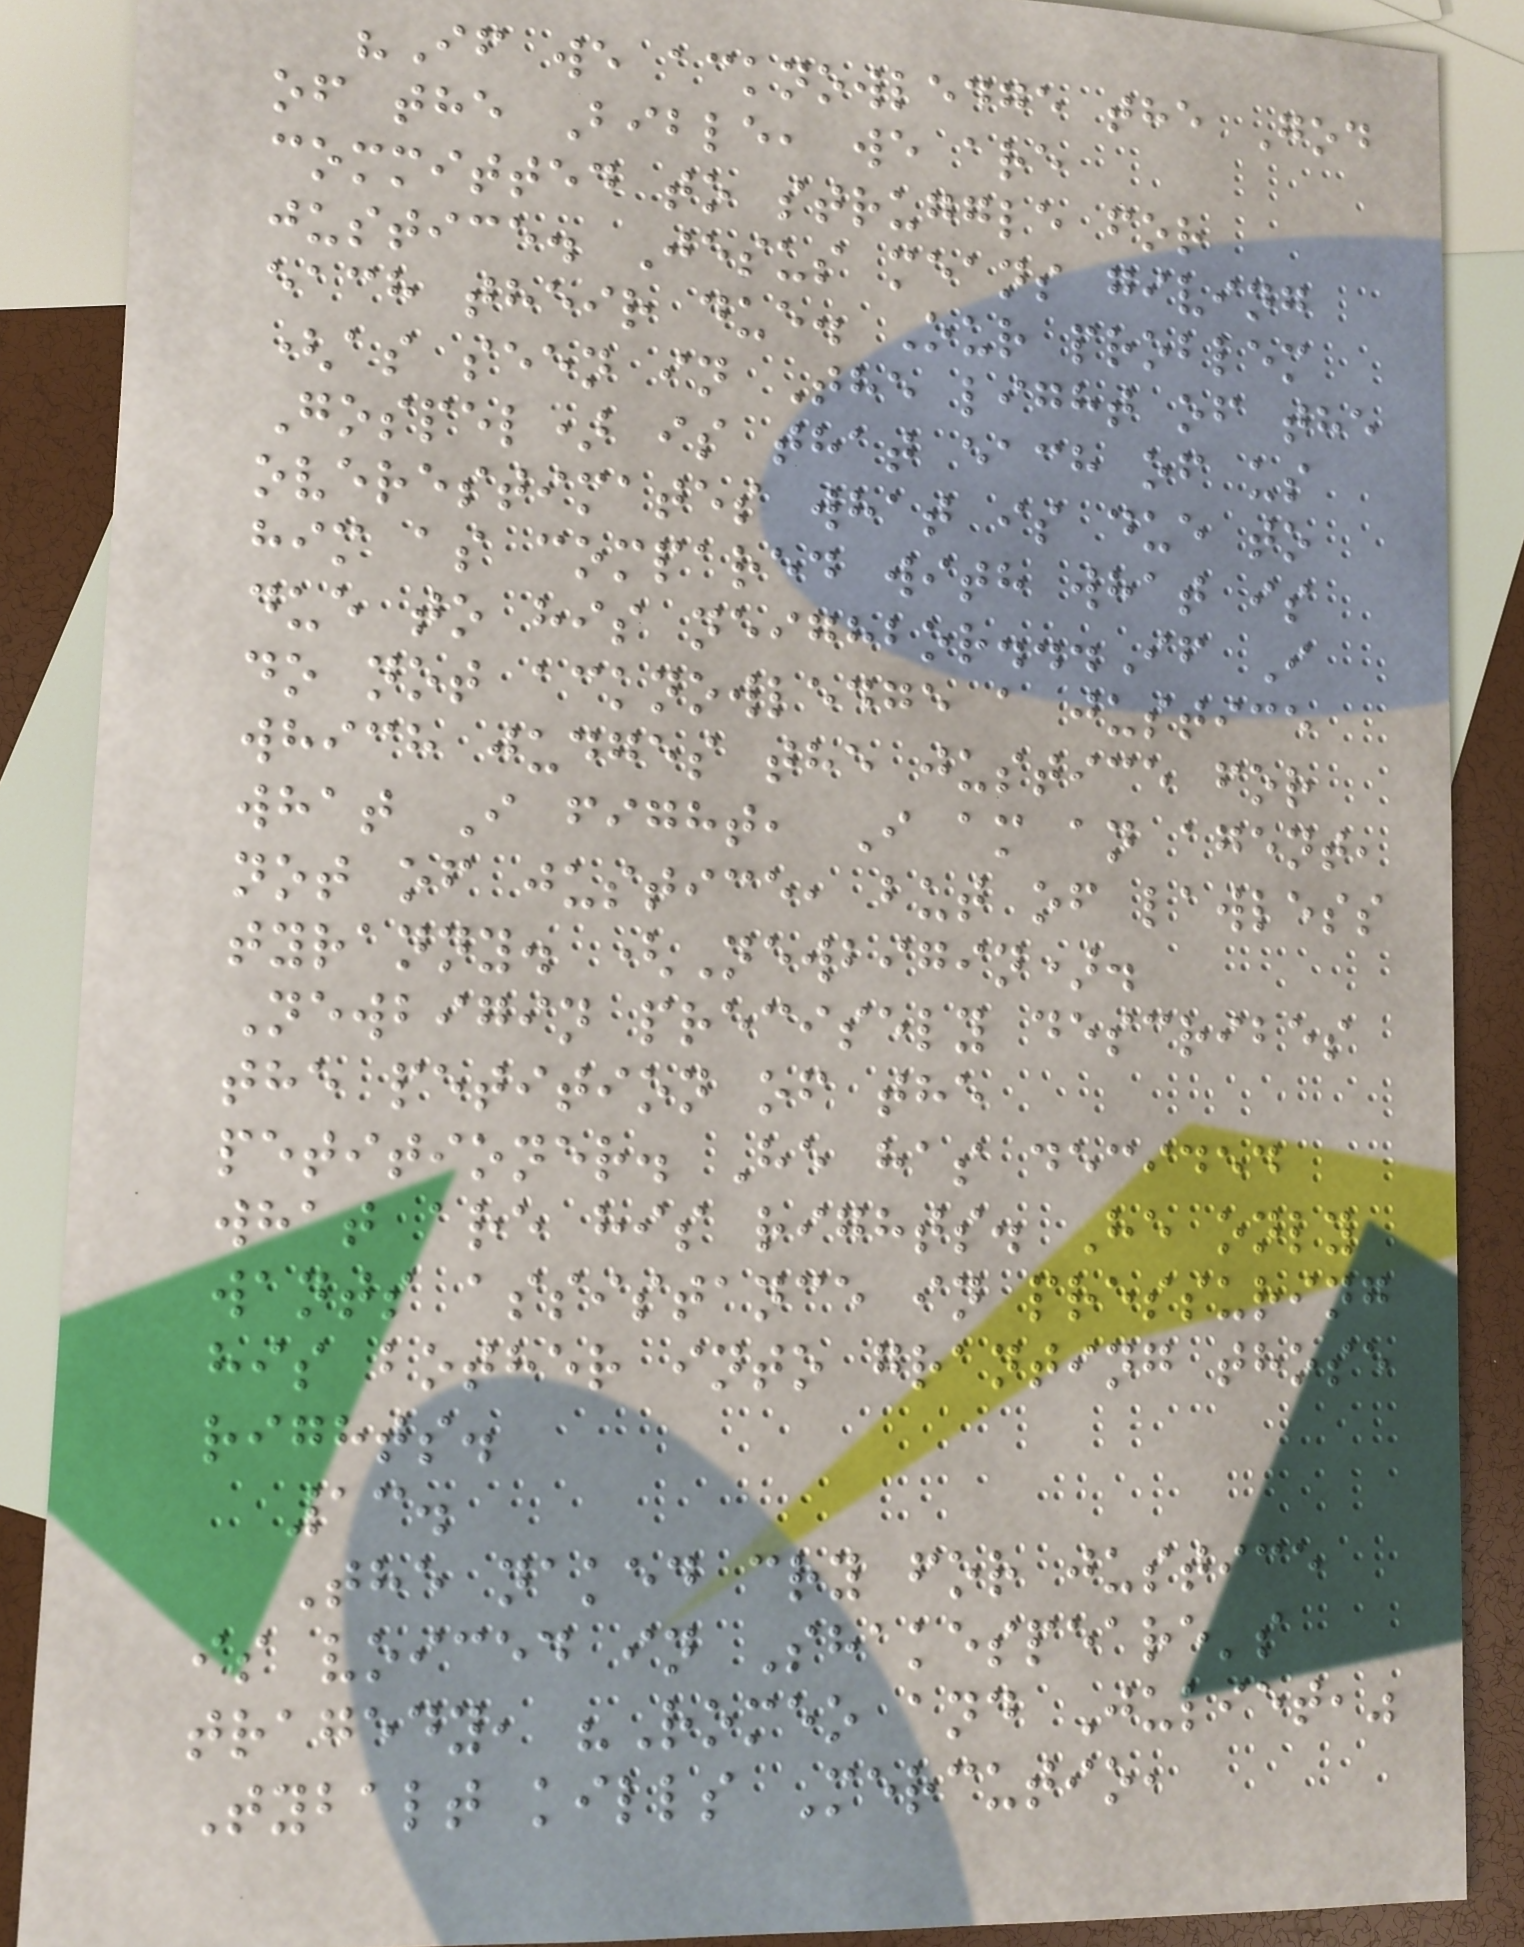"If we acknowledge the God
of the Bible, we are
committed to struggle for
justice. Jesus means giving
each their due. Our problem
(as seen in The light of the
Gospel) is that each of us
overestimates what is due to
him as compared with what is
due to his neighbor...If I
do not acknowledge a justice
which judges the justice for
what I fight, I am an agent,
not of justice, but of lawless
tyranny. (Newbigin).
Newbigin precisely describes
the petition of the
petitioner. He has decided
what are his rights. He only
wants assistance in pressuring
his bother into granting those
rights.
13.
The naked cry for justice
is voiced in Shakespeare's
tragedy, "Romeo and Juliet,"
Tybalt kills Mercutio,
